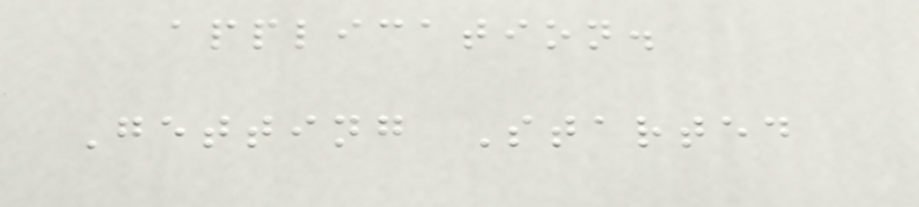application.
Getting Started
